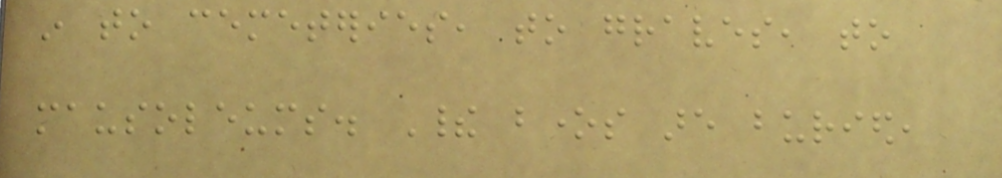in to cemeteries, to graves, to
mausoleums. Their bones are buried,
